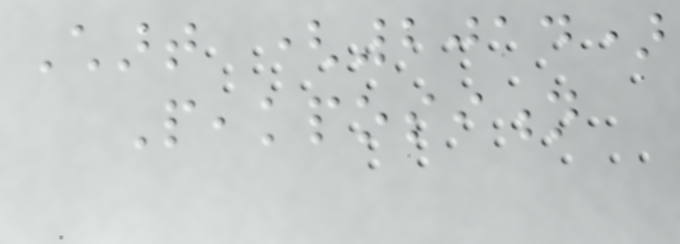Chart (2014)
Peakposition
